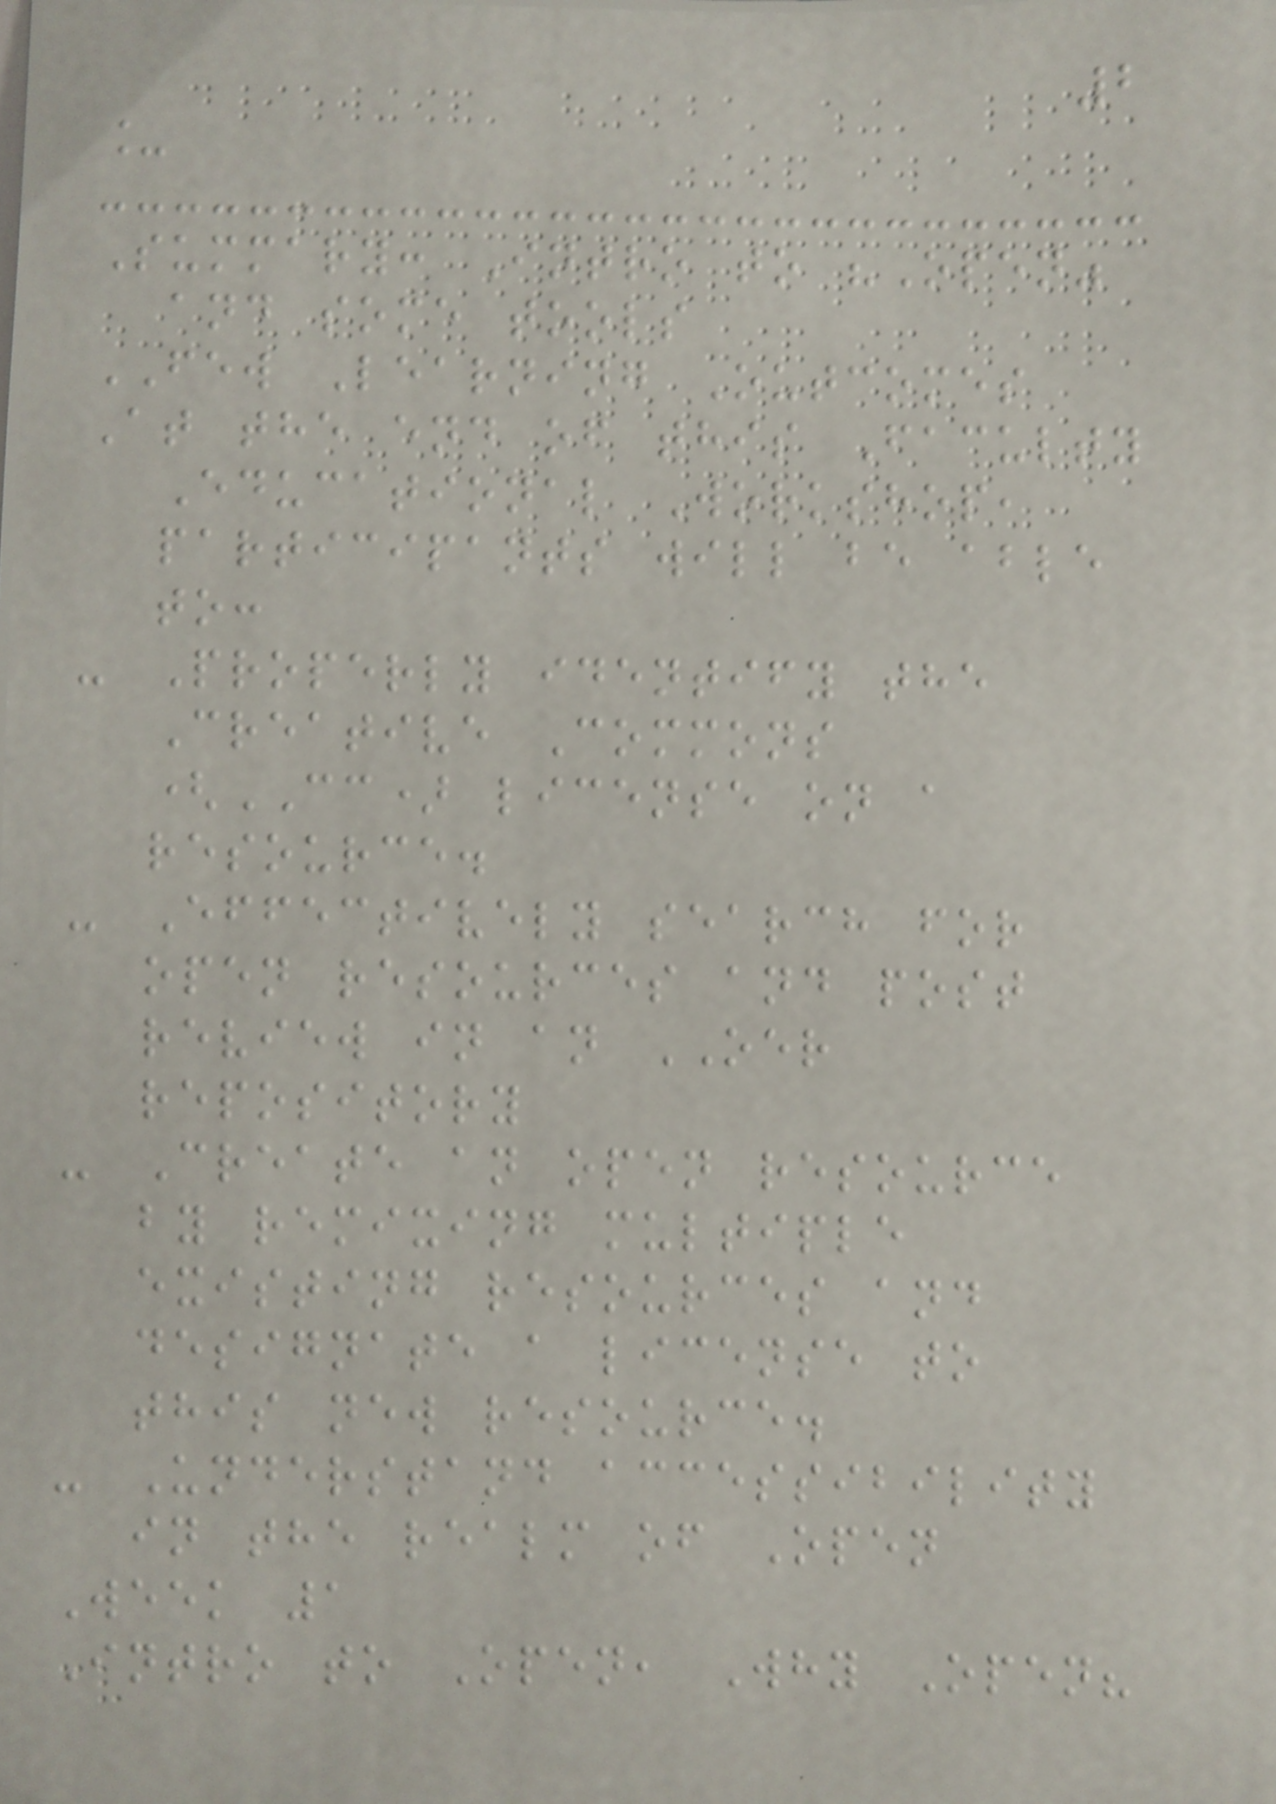2
_
Summary: Intro to "Open"
and some tools
FEW Learning Outcomes
At the end of this Faculty
Educational Workshop,
participants will be able
to:
- Properly identify the
Creative Commons
(CC) license on a
resource.
- Effectively search for
open resources and post
review in an OER
repository
- Create an open resource
by remixing multiple
existing resources and
designate a license to
this new resource.
- Understand accessibility
in the realm of Open
Week 1
Intro to Open, Why Open?
